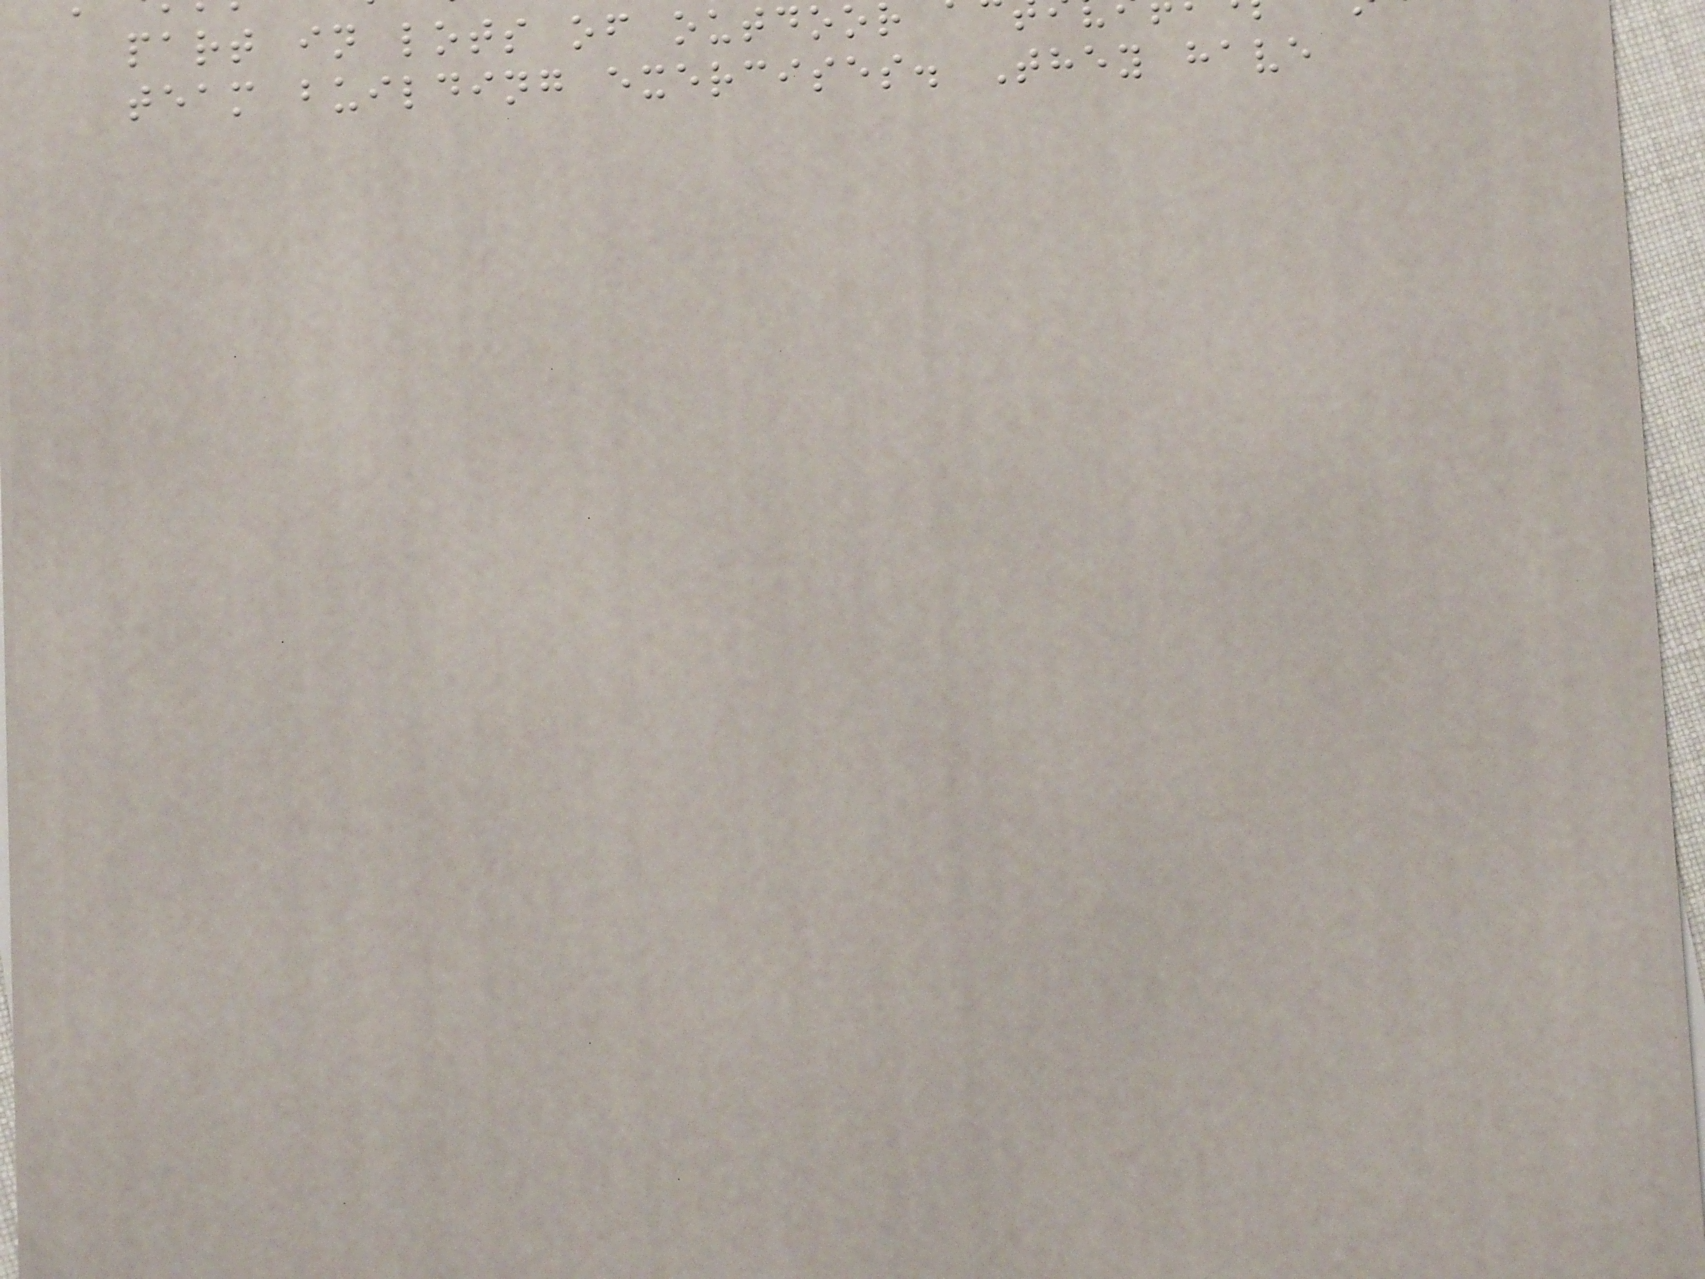part in lots of outdoor
team building exercises. They have
